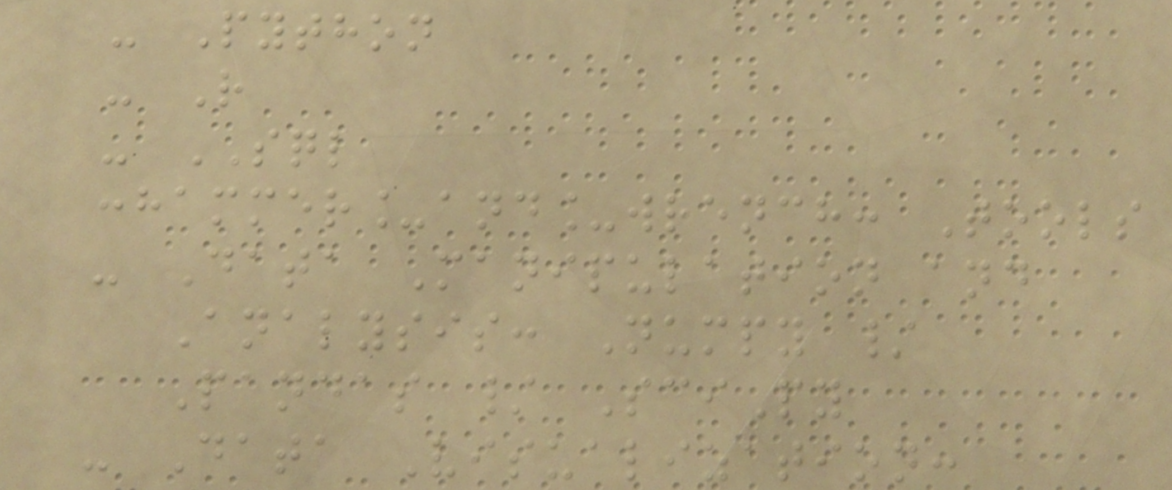- Python
- R
- SQL
:hammer_and_wrench: Tools
- Data Manipulation and
Analysis: Numpy /
Pandas / SciPy
- Data Visualization:
